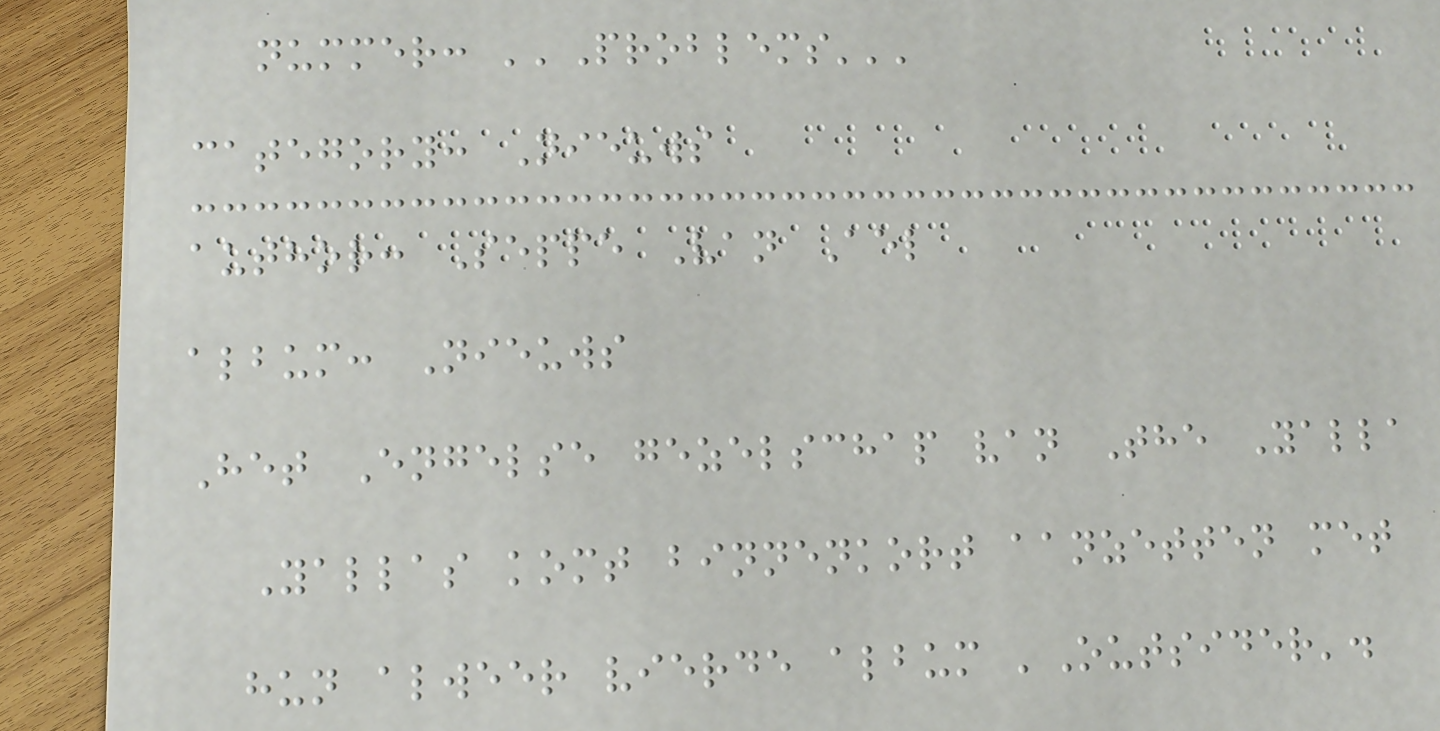nummer: ''Problems'''
category: Nieuws
author: Seppe Van Ael
album: Nieuws
Het Engelse gezelschap van The Yalla
Yallas komt binnenkort aanzetten met
hun alweer vierde album 'Outsider'.
